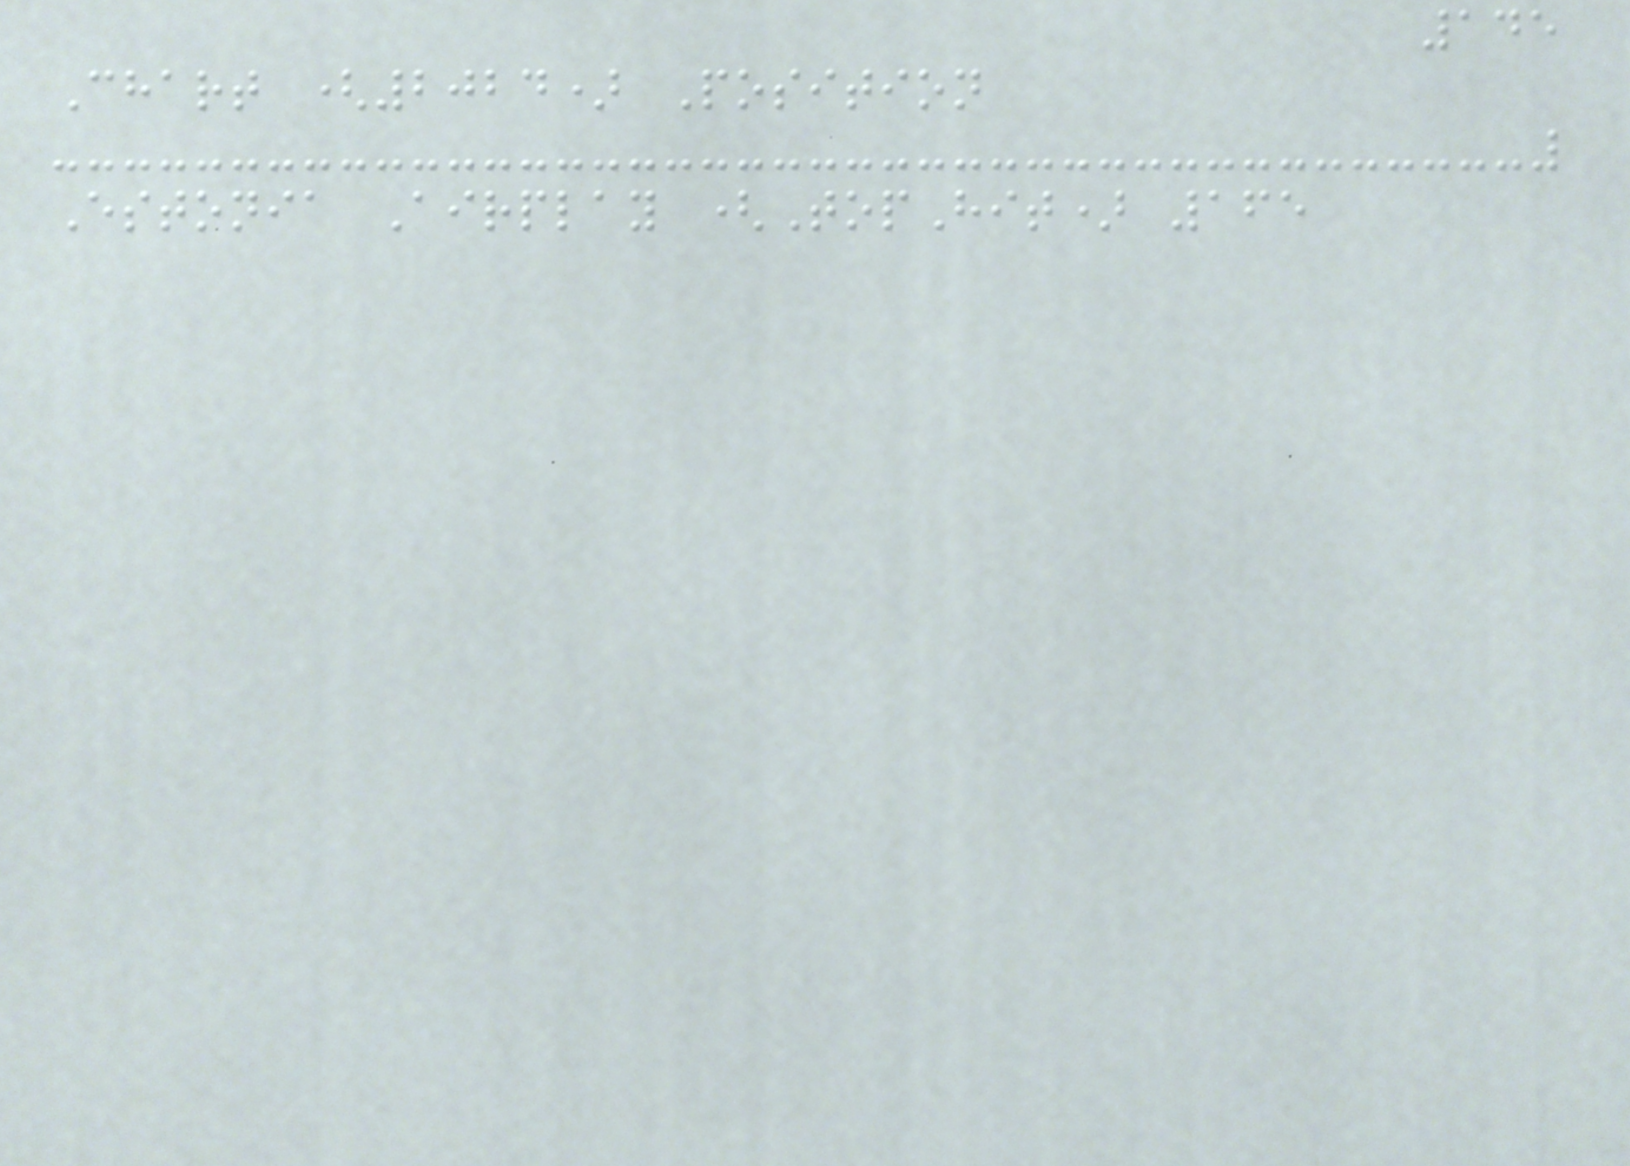145
Chart (2024) Position
Estonia Airplay (TopHit) 165
